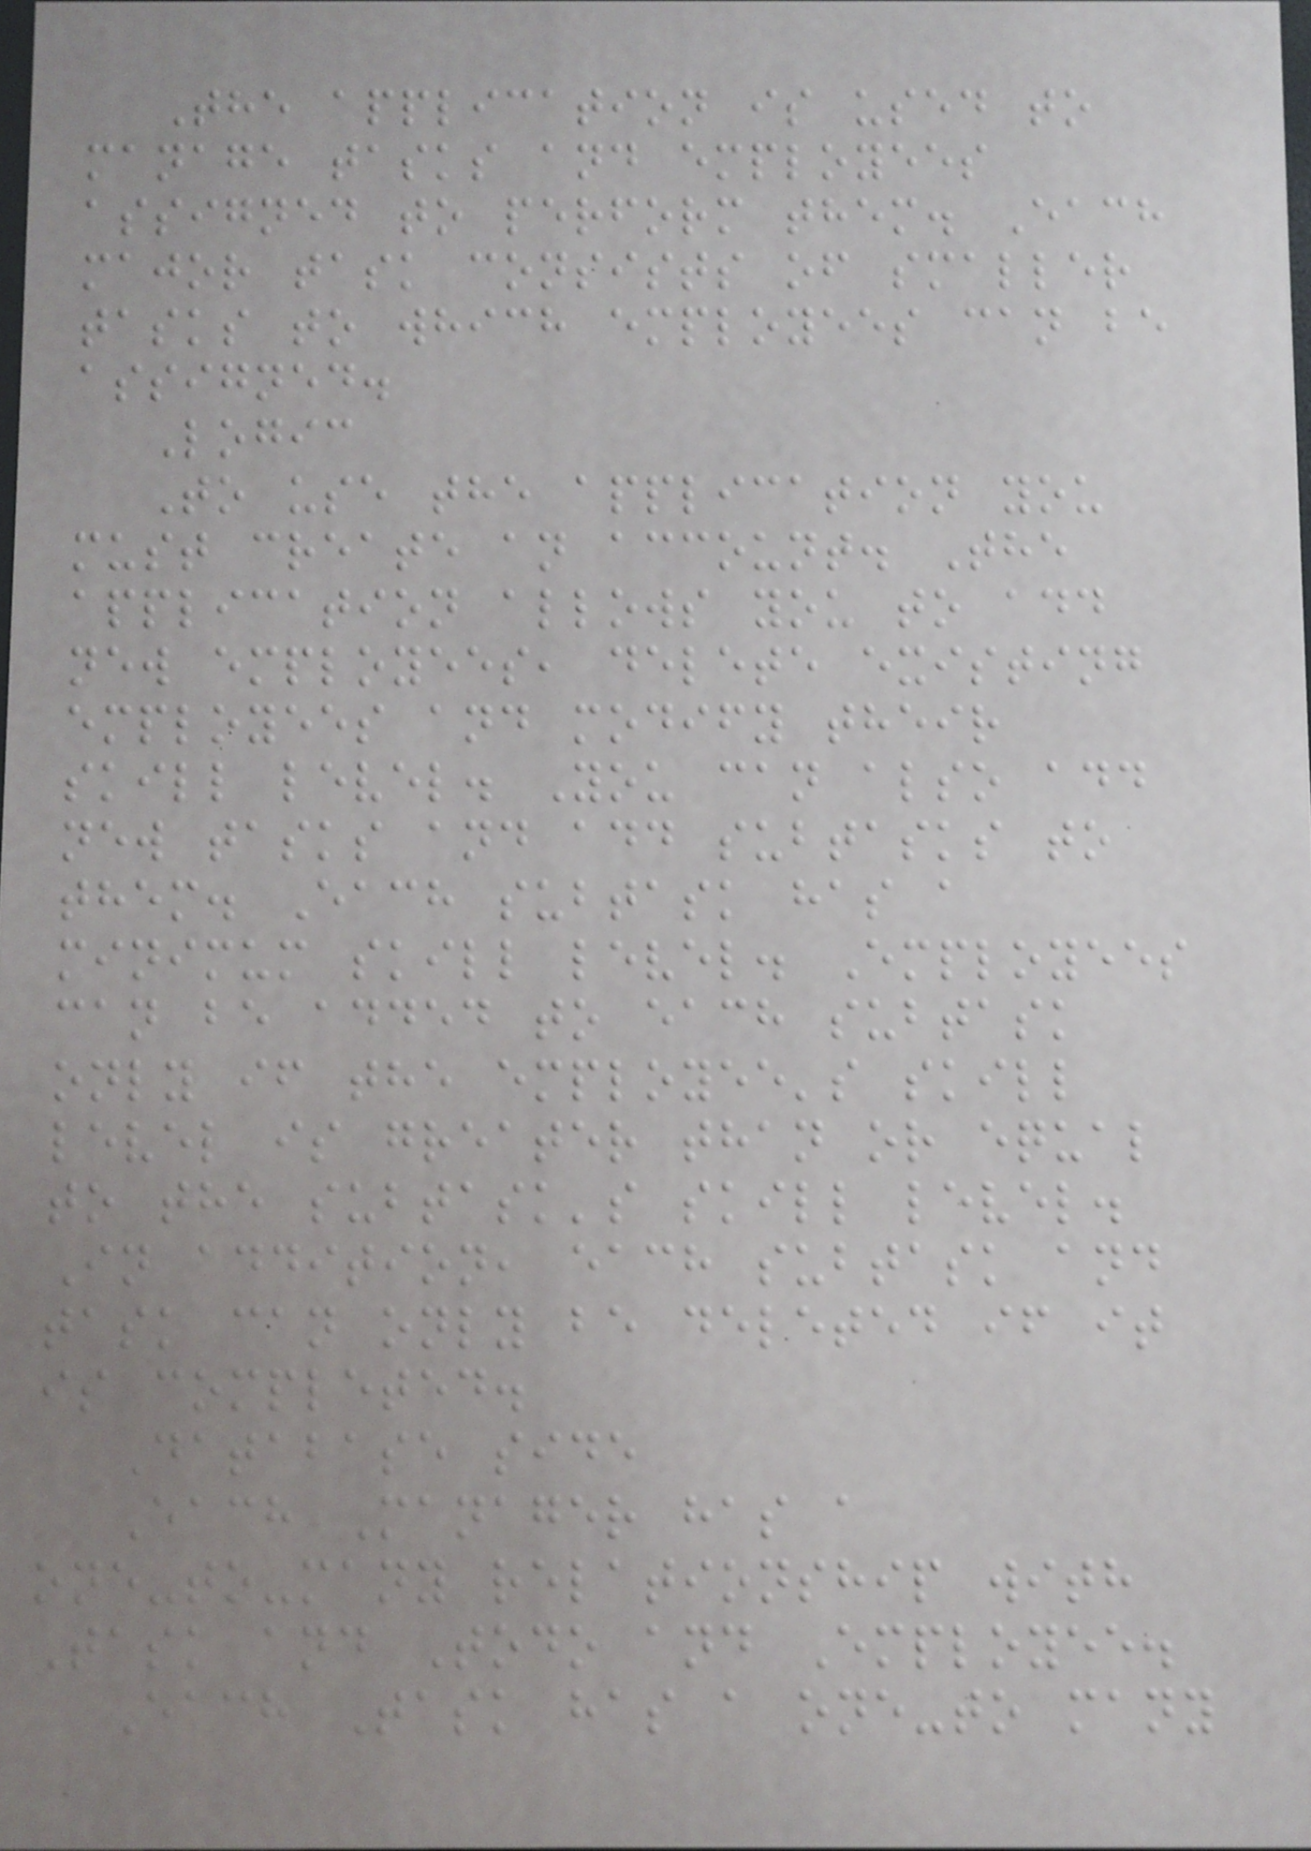The application is used to
manage tasks and employees
assigned to perform them. Each
major task consists of smaller
tasks to which employees can be
assigned.
Logic
To use the application you
must create an account. The
application allows you to add
new employees, delete existing
employees and modify their
skill level. You can also add
new tasks and add subtasks to
them. Each subtask has a
minimum skill level. Employees
can be added to each subtask
only if the employee's skill
level is greater than or equal
to the subtask's skill level.
In addition, each subtask and
task can only be deleted if it
is completed.
Database side
Each Manager has a
one-to-many relationship with
Task and Todo and Employee.
Each Task has a one-to many
